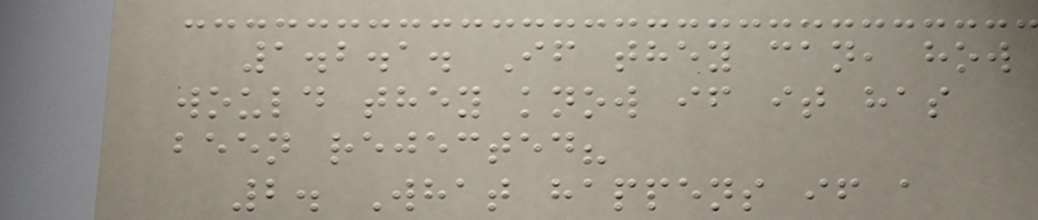1.2.1. If they can, how
would they know if it has
been rejected?
2. What happens if a
